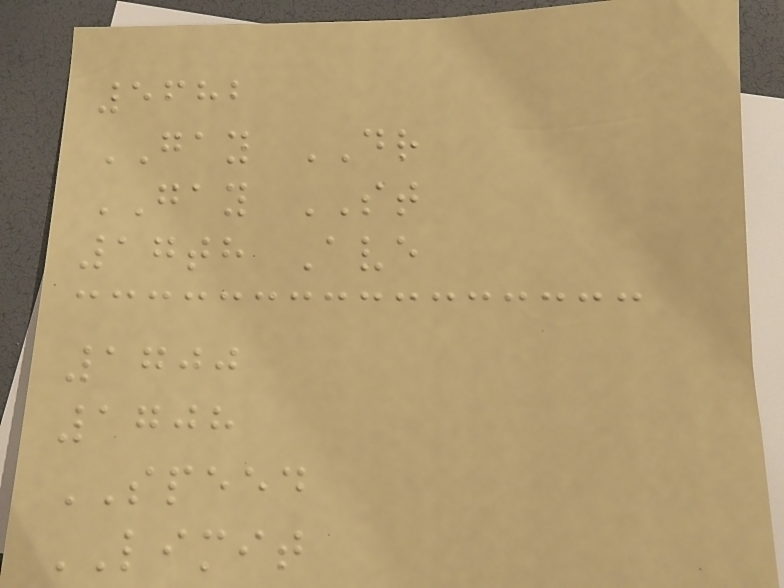5682
GAY DR
GAY ST
17th Ave
1700
1708
SPEED
LIMIT
